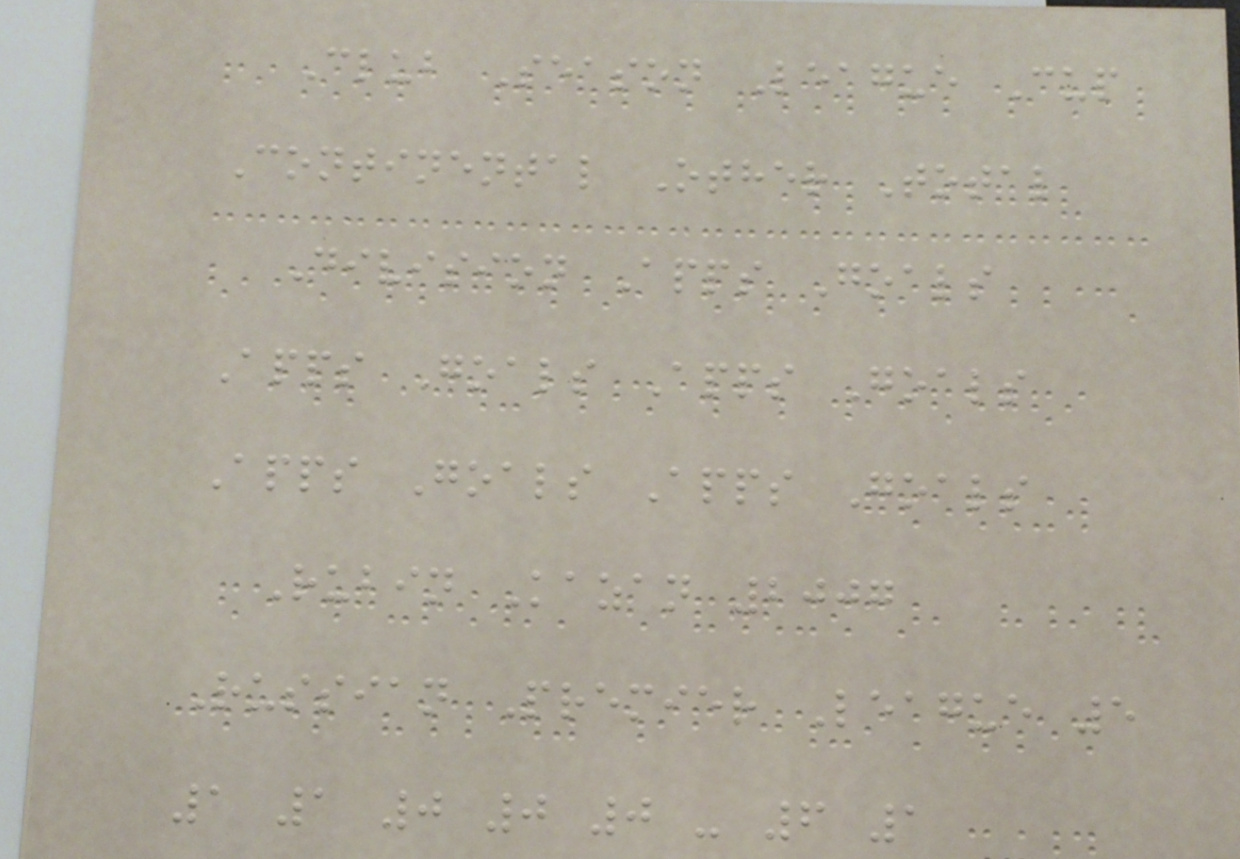Club Season League Cup
Continental Other Total
Division Apps Goals
Apps Goals Apps Goals
Apps Goals Apps Goals
Rubin Kazan 2007
Russian Premier League 5
1 1 0 0 0 - 6 1
